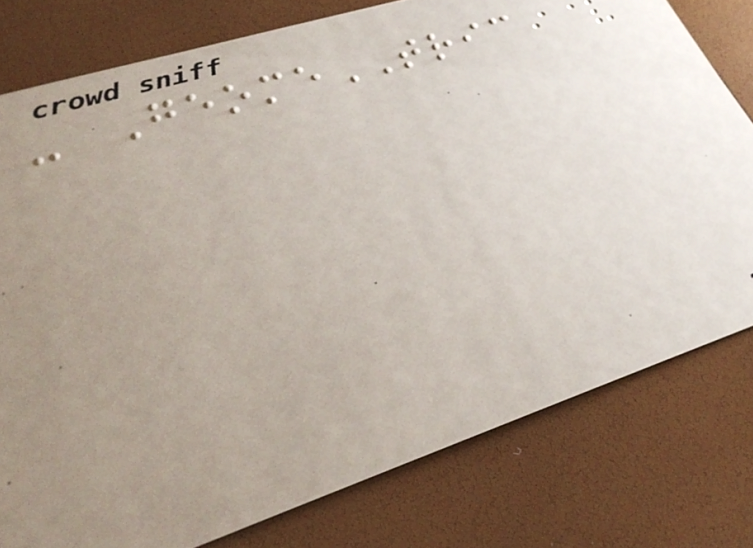- GeomeTRIC
